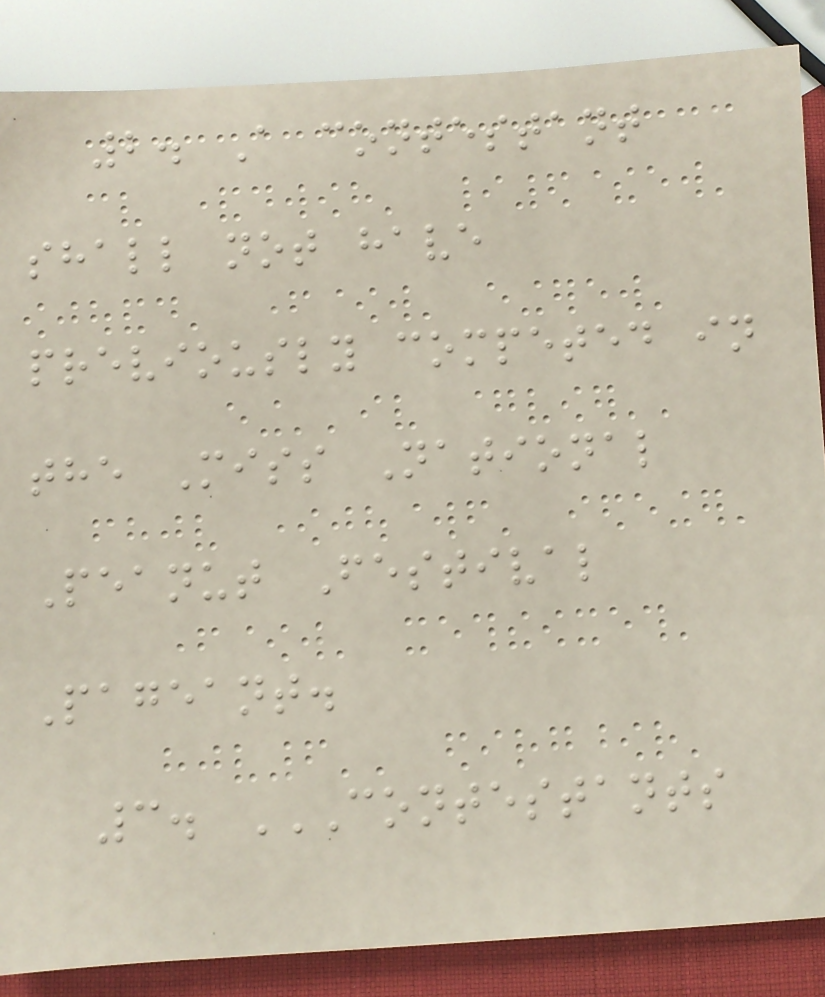2. A contestant
shall not have
previously competed in
the Miss National
Peanut Festival
Pageant.
3. CONTESTANTS
